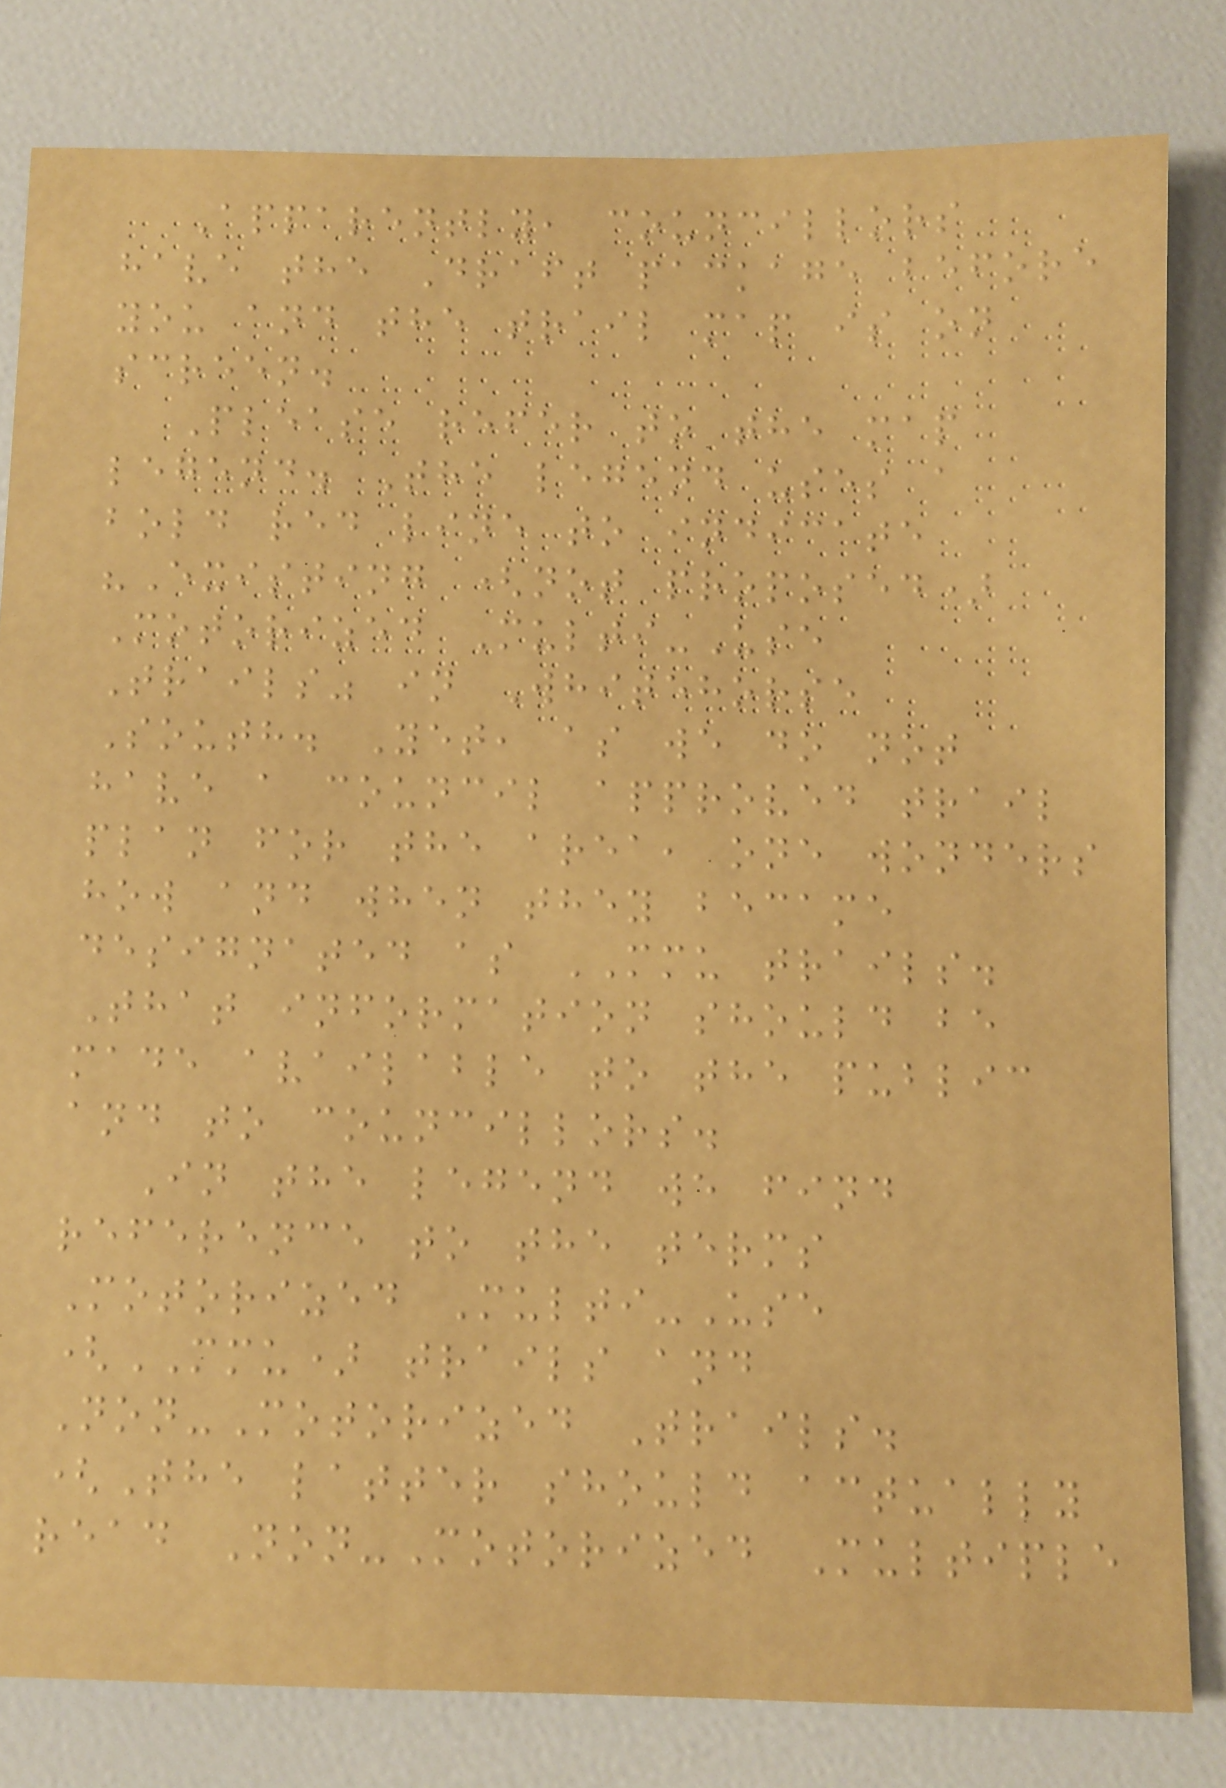Apparently, councillors
have the Draft package before
you and the trail map is on
screen.
Please refer to the map
legend. The legend uses a
bold red line to indicate
"Existing (not proposed)
Motorized Multi-Use
Trails" in Whitehorse
South. Yet, as we do not
have a council approved trail
plan for the area, one wonders
how and when they became
designated as MMU trails.
That information should be
made available to the public
and to councillors.
In the legend we find
reference to the terms
Motorized Multi-Use
(MMU) trails and
Non-Motorized Trails.
(The latter should actually
read Non-Motorized Multiple
